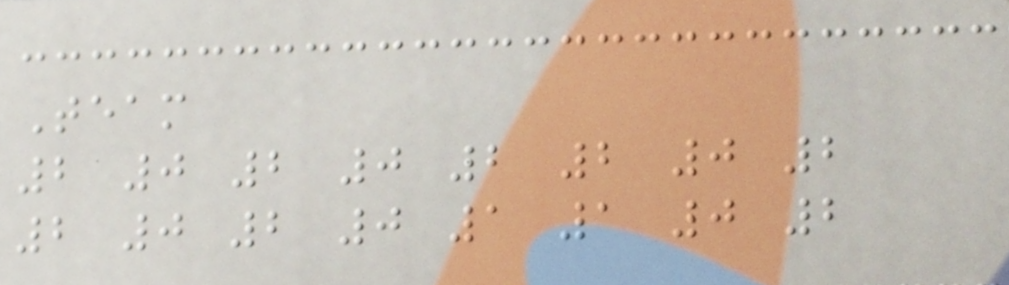Team
2 0 2 0 2 2 0 2
2 0 2 0 1 1 0 2
